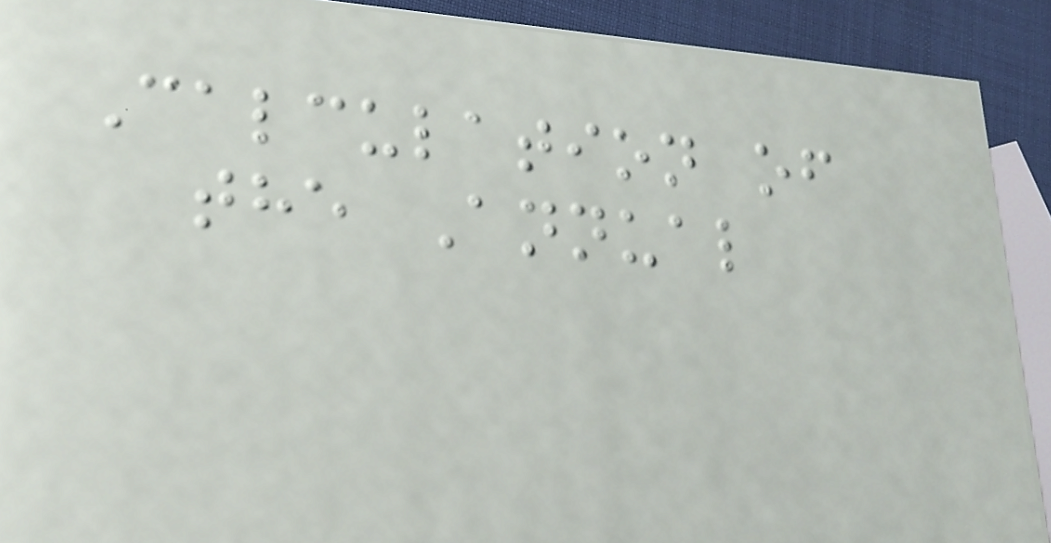Calculation of
the Annual
